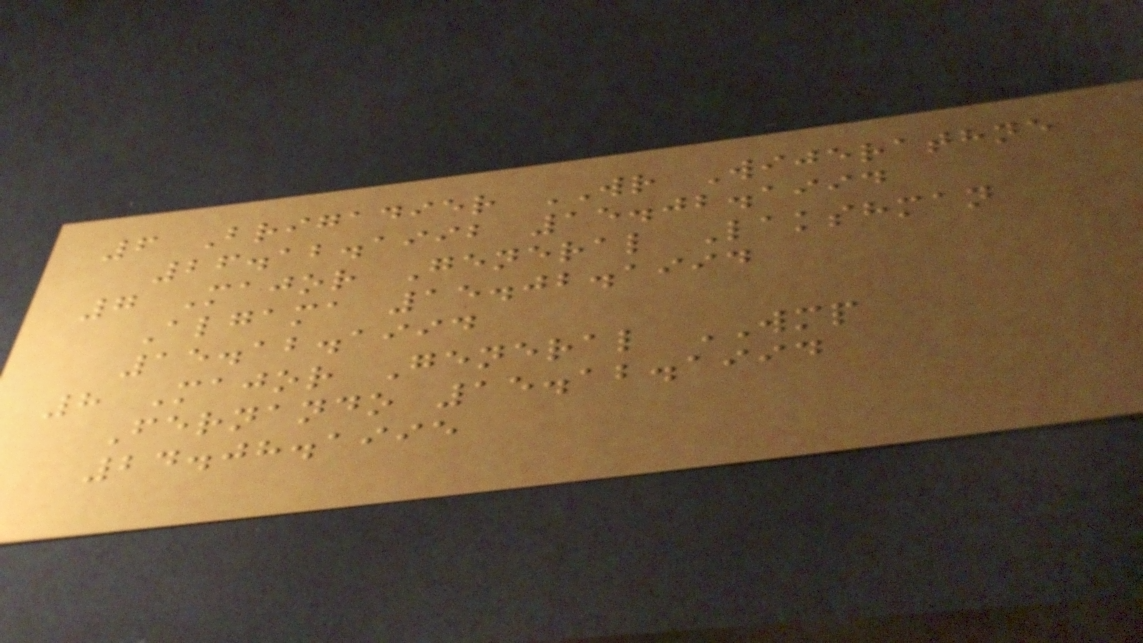6 Brigadier WR Wijerathne
26.12.1992 15.02.1994
7 Major General Lakshman
Algama 15.02.1994
15.12.1994
8 Major General WMP
Fernando 15.12.1994
24.08.1995
